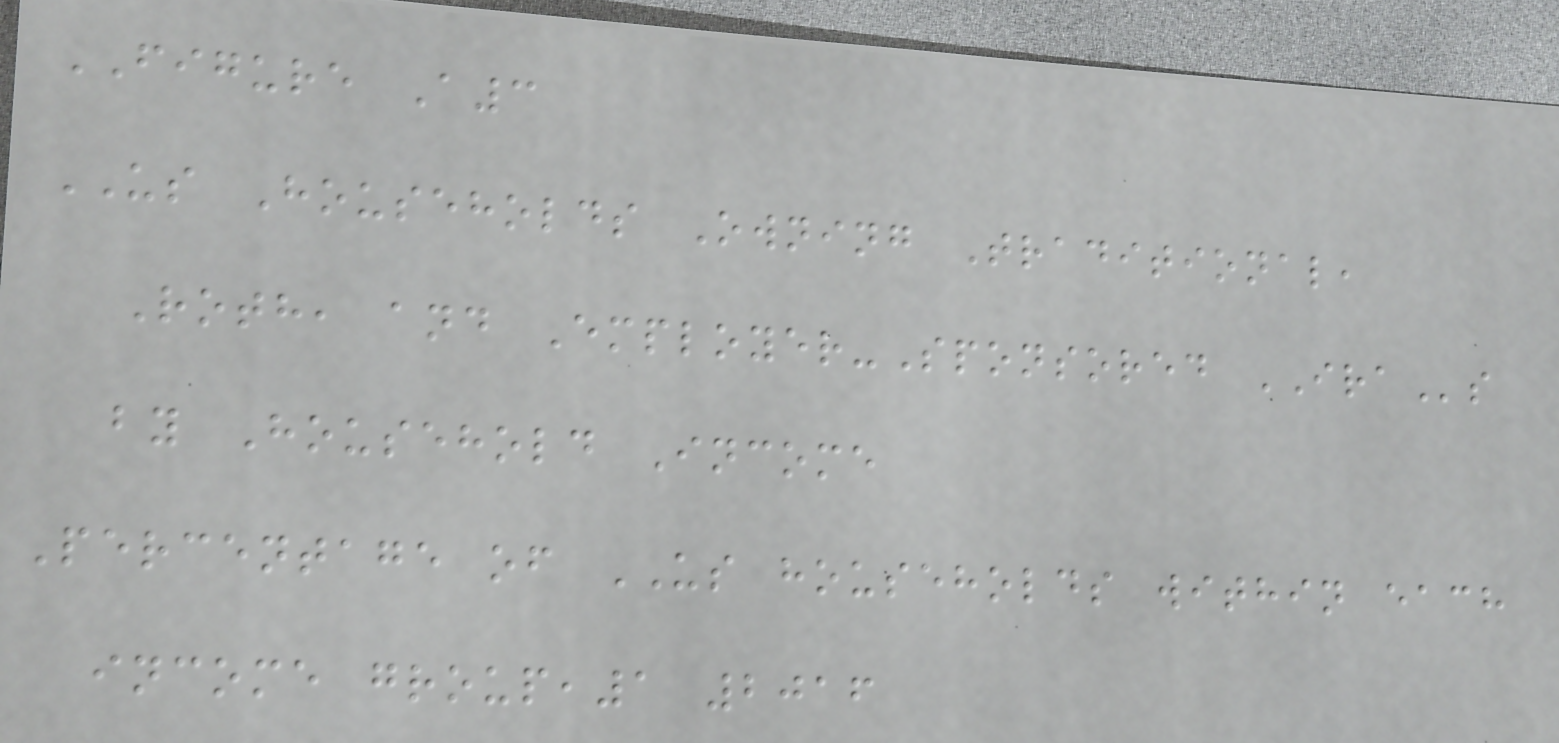FIGURE A3
US Households Owning Traditional,
Roth, and Employer-Sponsored IRAs
by Household Income
Percentage of US households within each
income group,1 2016
